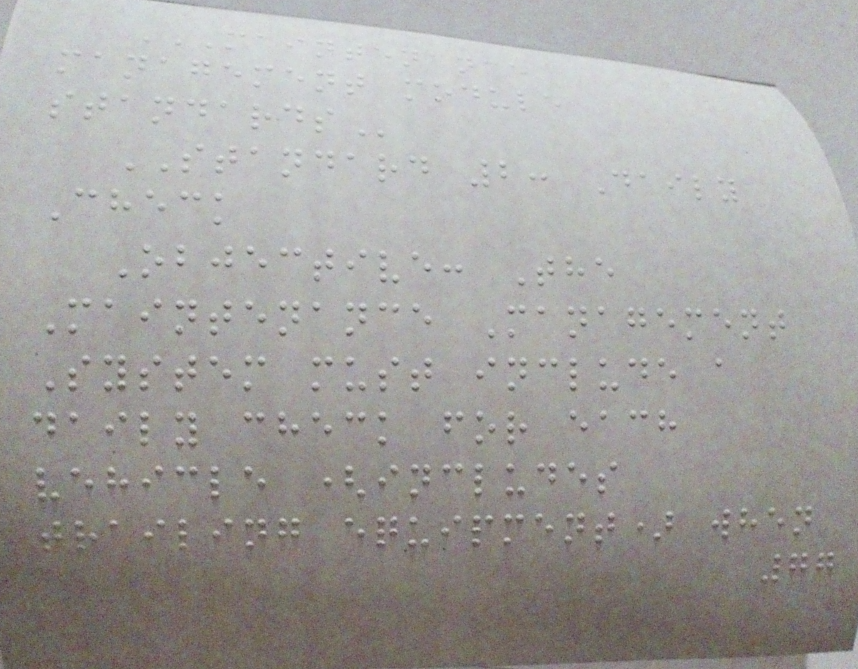MAINTENANCE
MANAGEMENT MODULE
STANDARDS
STANDARD 2: Daily
Check
Objective: The
Maintenance Management
System must include a
daily check for each
vehicle (includes
trailing equipment) when
77
